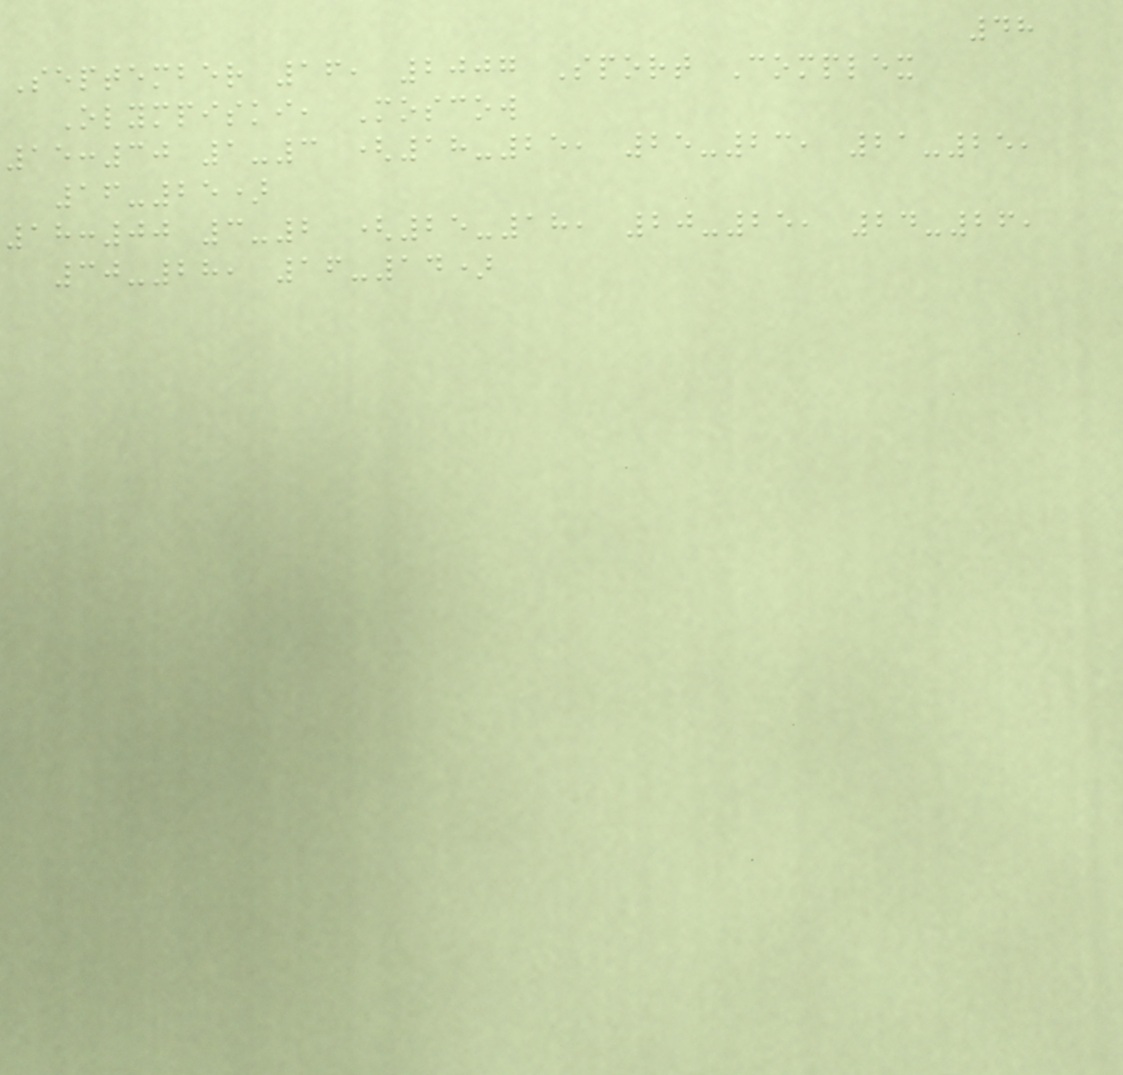48
September 16, 2007 Sport Complex
Olympiski, Moscow
15:30 1-3 (18-25, 25-23, 21-25,
16-25)
18:00 3-2 (25-18, 20-25, 24-26,
30-28, 16-14)
